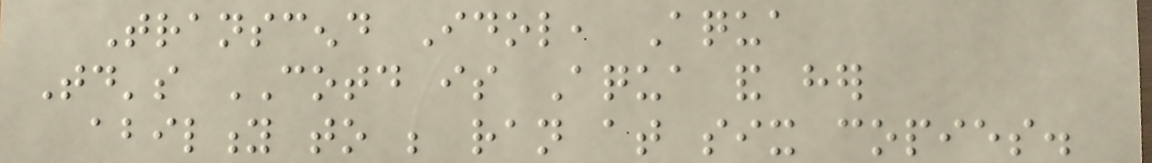Transcend Idol, Aqua
Today's COTD is Aqua and her
ability to be ran at six copies.
